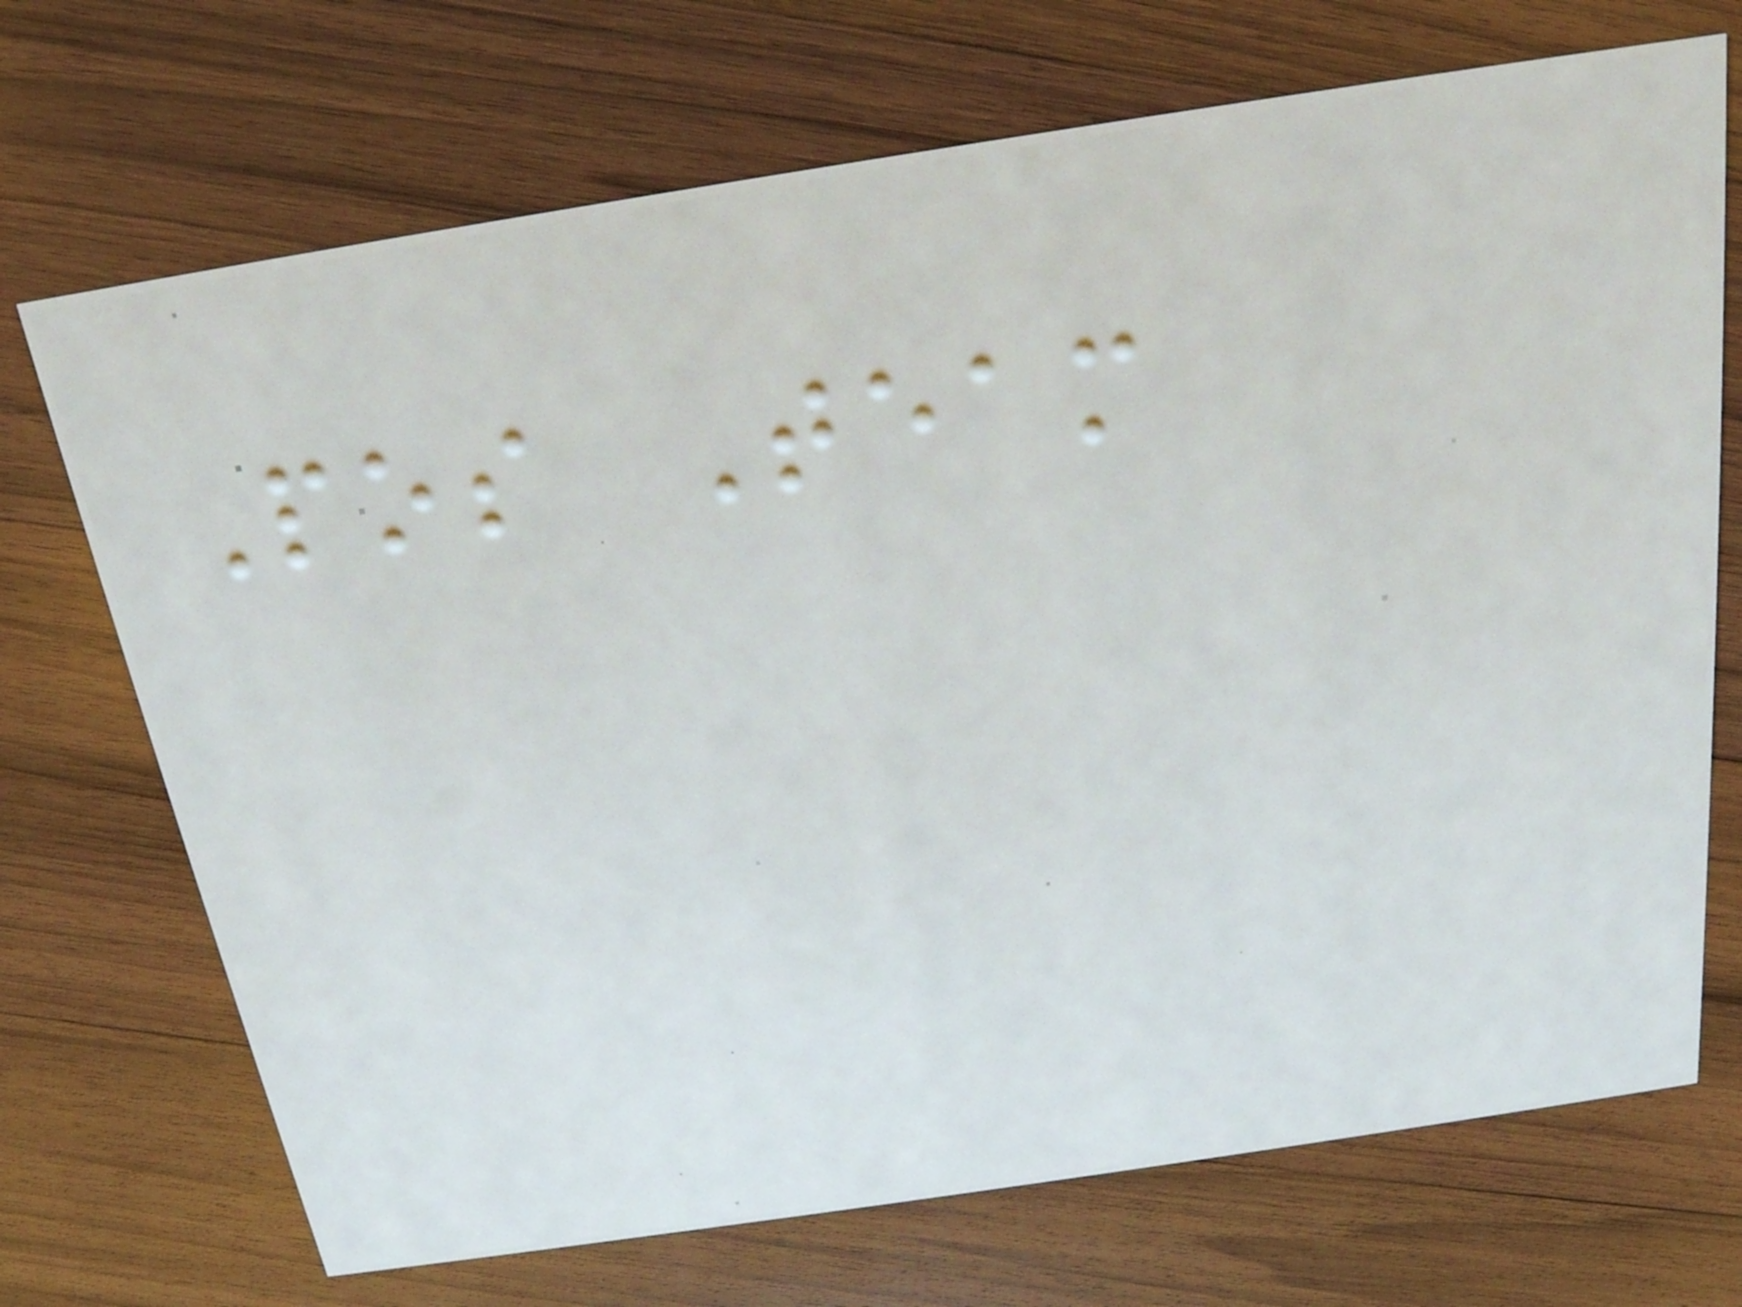Pos Team
